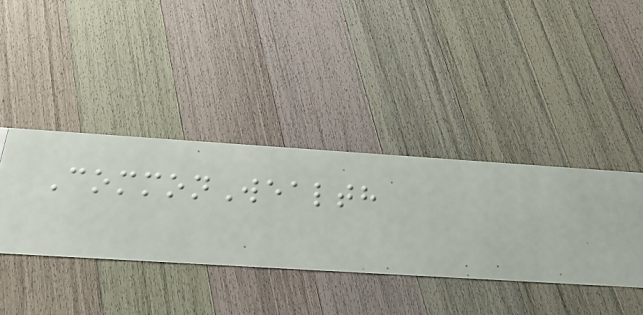CommonWealth
